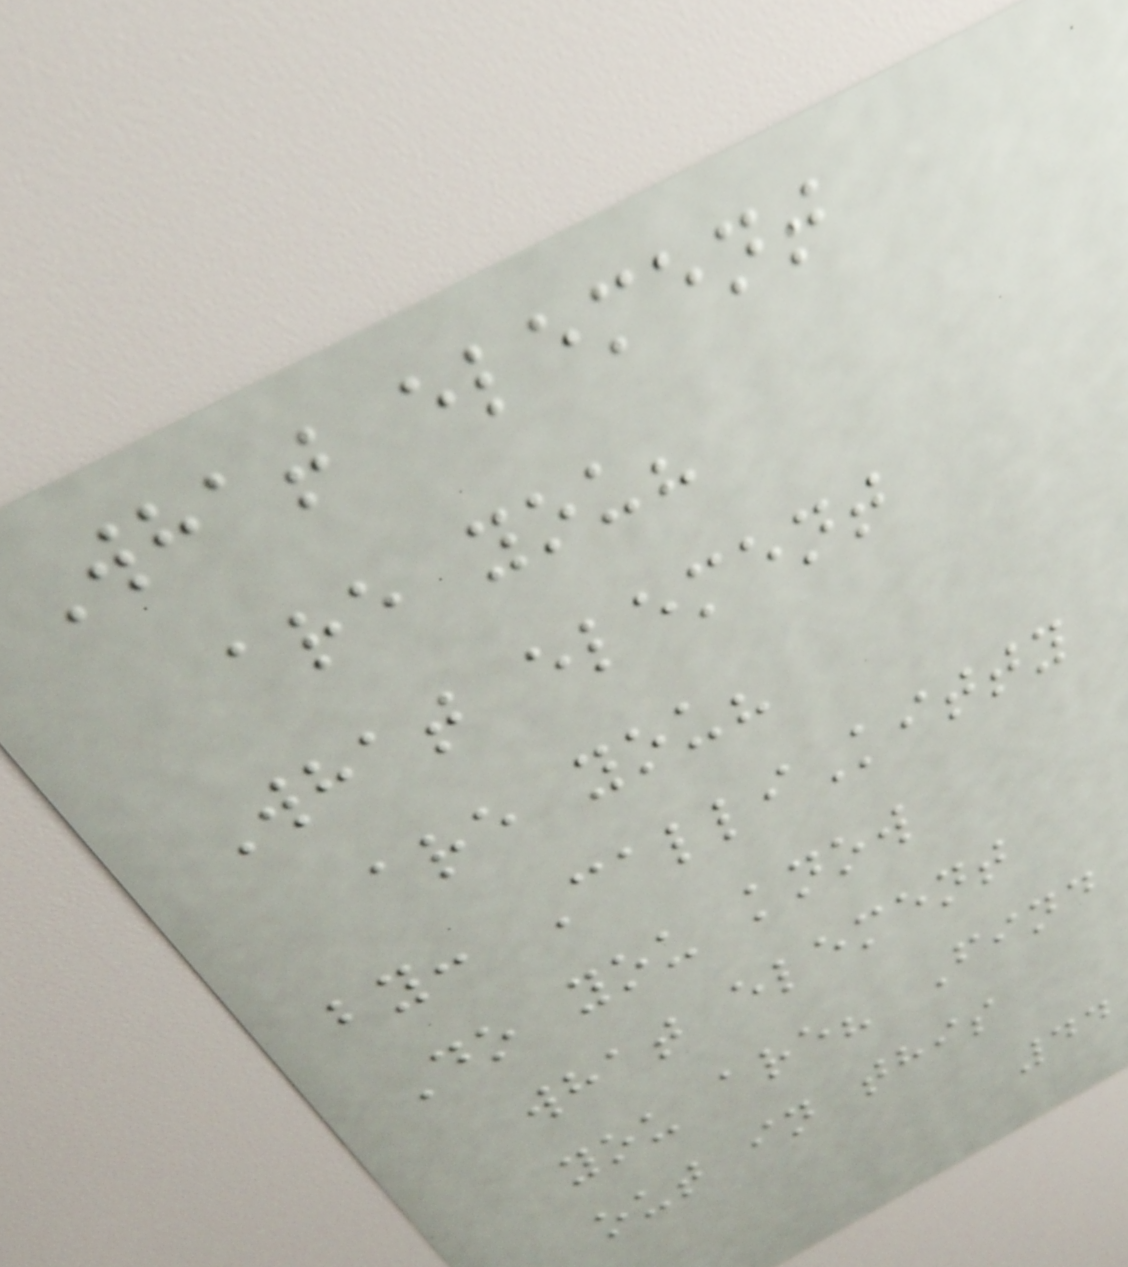What element
are you?
What element
are you?
by: CalliKitty
Do you know
what element
you are? Find
out in this
44
